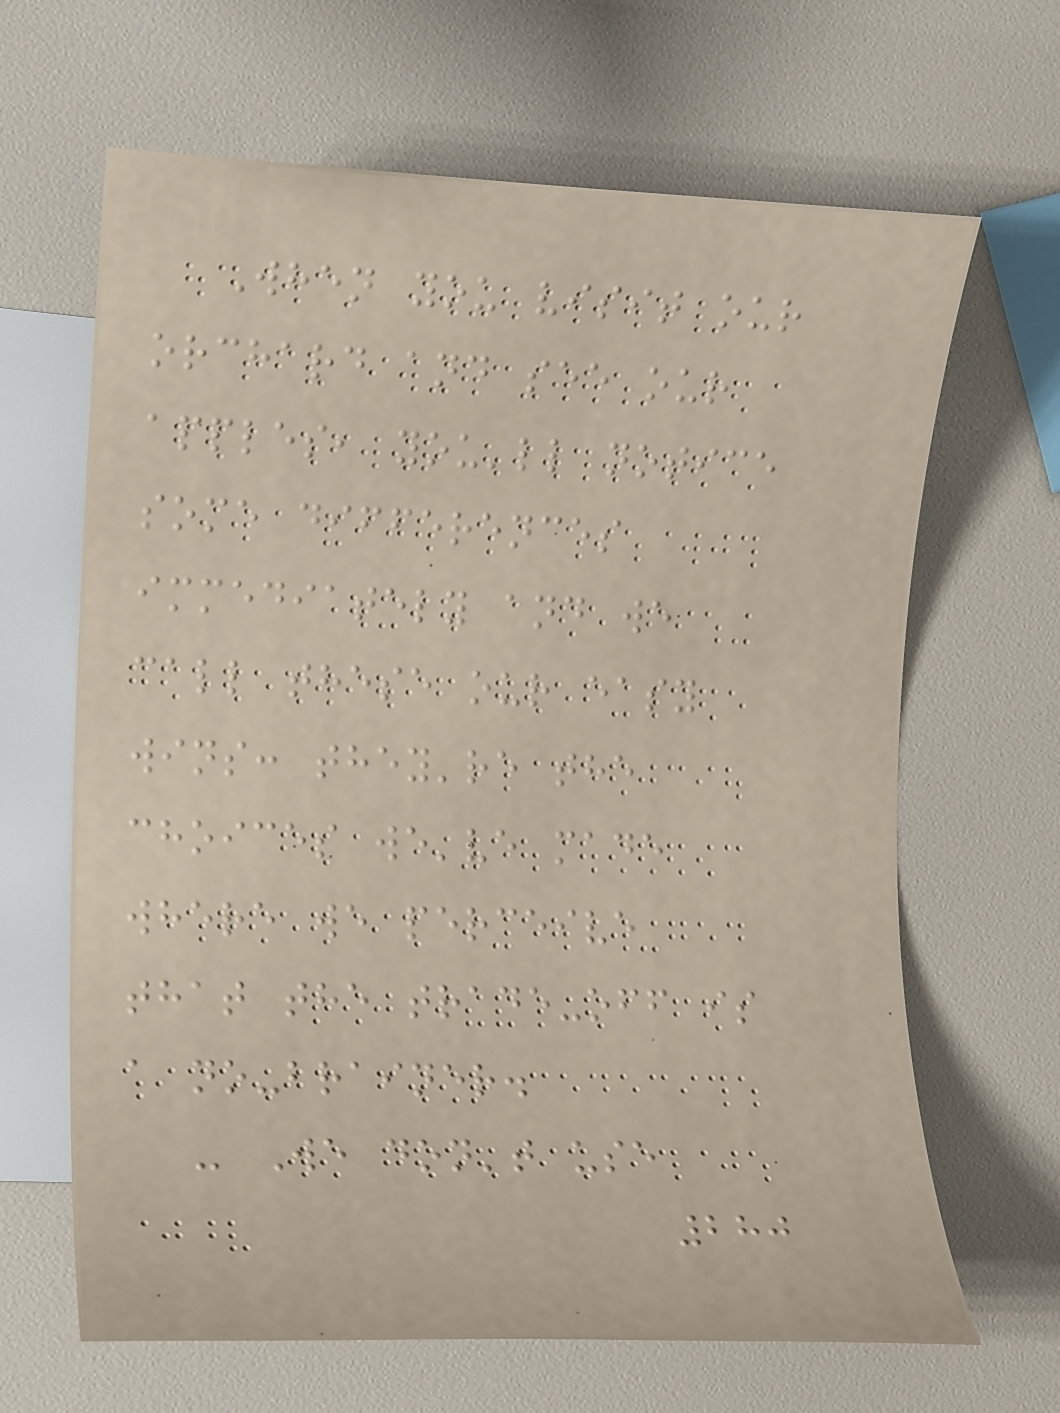When you visit our
orchard and see our
apples, you'll notice
some differences
immediately and we
call these our easy
wins: they're the
choices we've made
where we perceive
that the trade-off is
a no-brainer.
- We don't use
280
